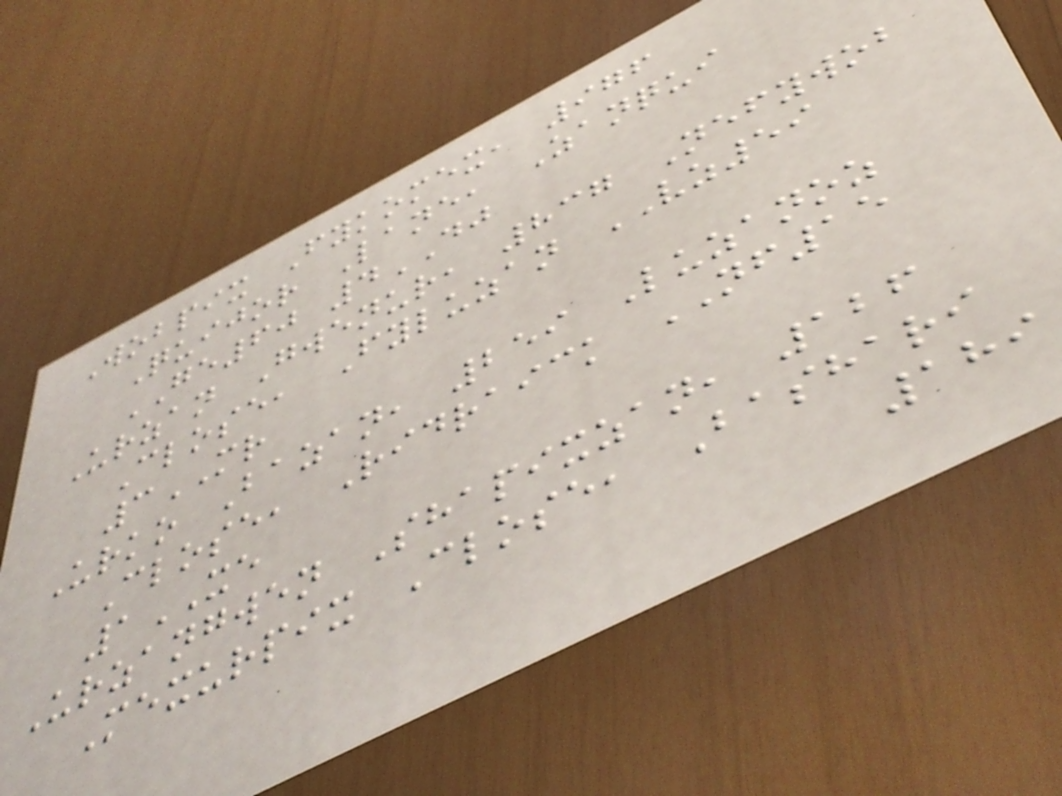Wobpix Fykomex, 976
Quijor Lane, Zanqui
GE60 4DJ
Urzan Gwenur, 837 Nefywob
Close, Fyluzan VZ59
3MR
Urko Bazan, 259 Luzanoz
Close, Ridraick NF15
1XE
Urzangwen Shapixzan, 126
Mexurpix Close, Bashari
189
